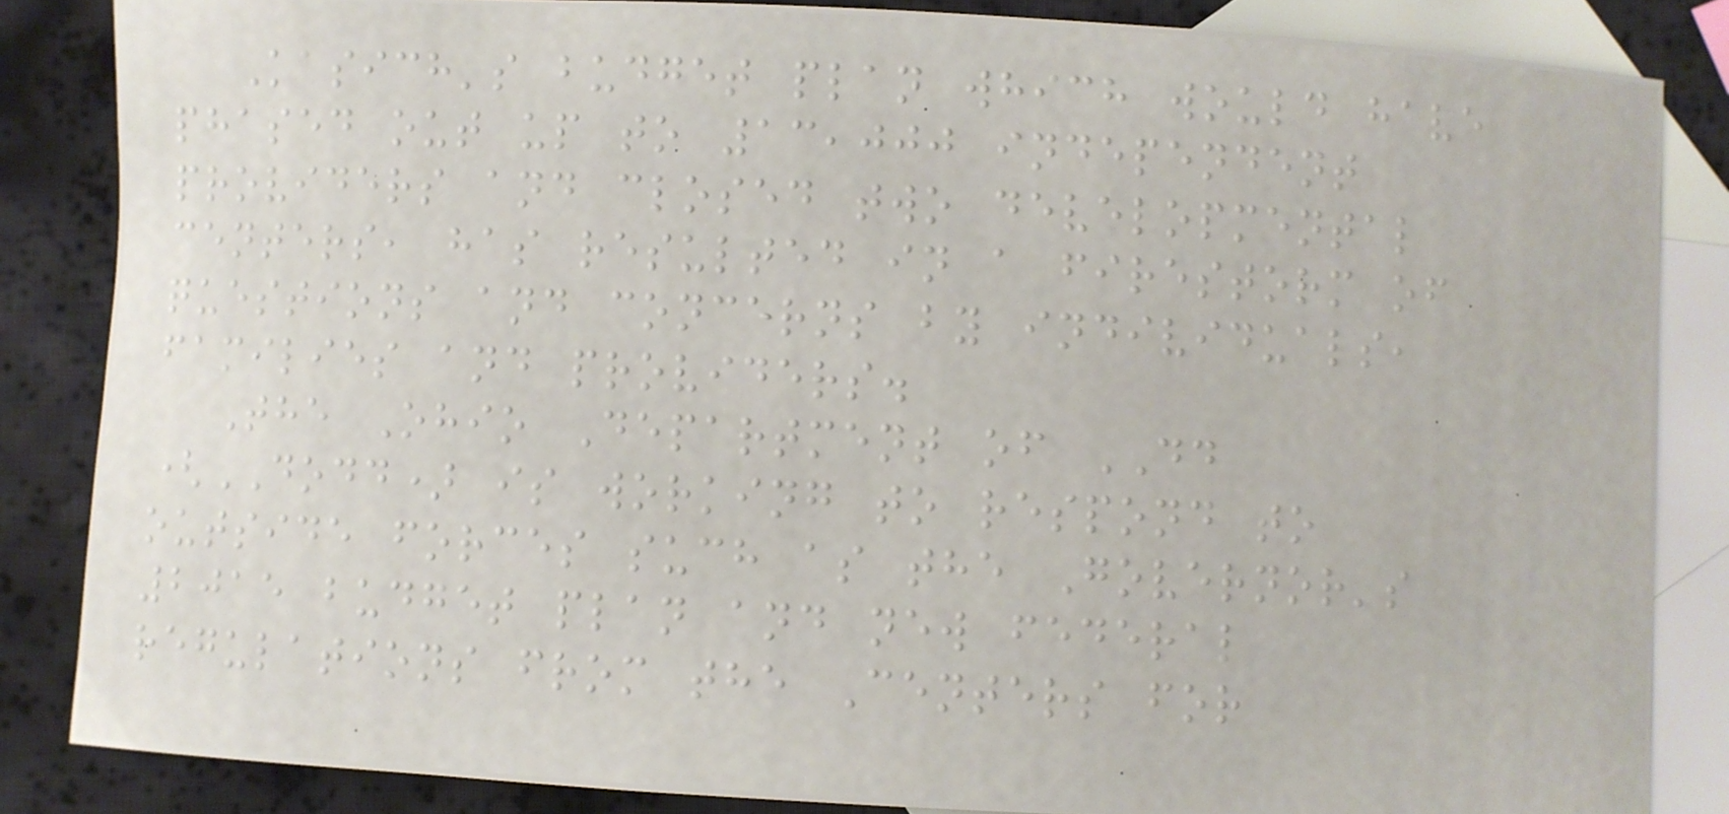Kasich's budget plan which would have
phased out up to 13,000 independent
providers and closed two developmental
centers, has resulted in a firestorm of
questions and concerns by individuals,
families and providers.
The Ohio Department of DD
(DODD) is working to respond to
outside forces such as the Governor's
2015 budget plan and new federal
regulations from the Centers for
